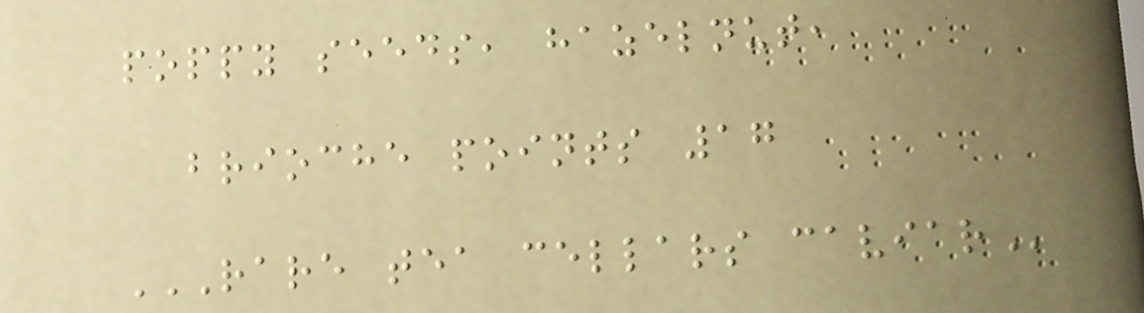poppy seeds, hazelnut,
brioche points 17
RARE TEA CELLARS CAVIAR
